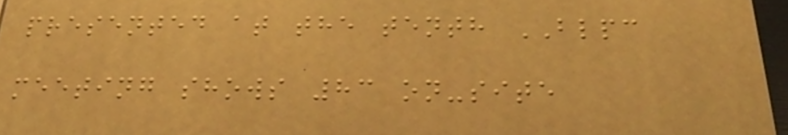presented at the tenth BLPC
meeting shows 83 on-site
